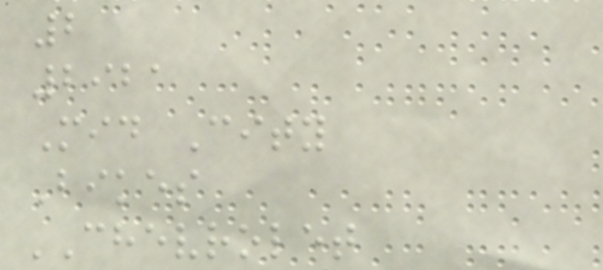2
2921
Mid City
Bikes
CHEVROLET
